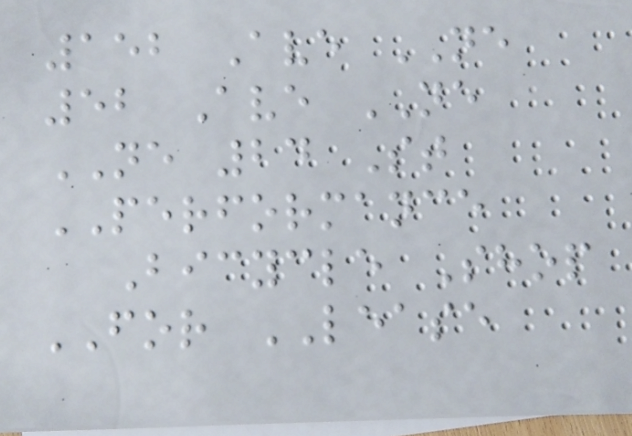152 Ave NE
52 Ave NE
NE 24 St
PERFORMANCE
Bicycle Shop
FOR LEASE
